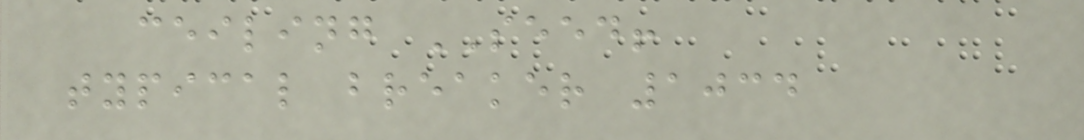ceiling SEED!
typical breaker 1034
